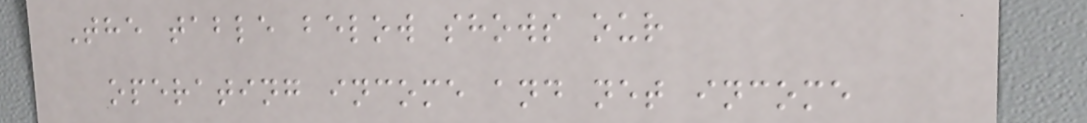The table below shows our
operating income and net income
